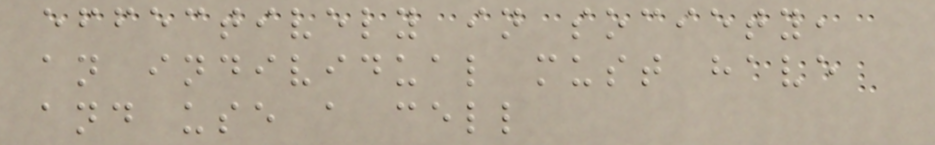effectively in society,
an individual must have
and use a cell
